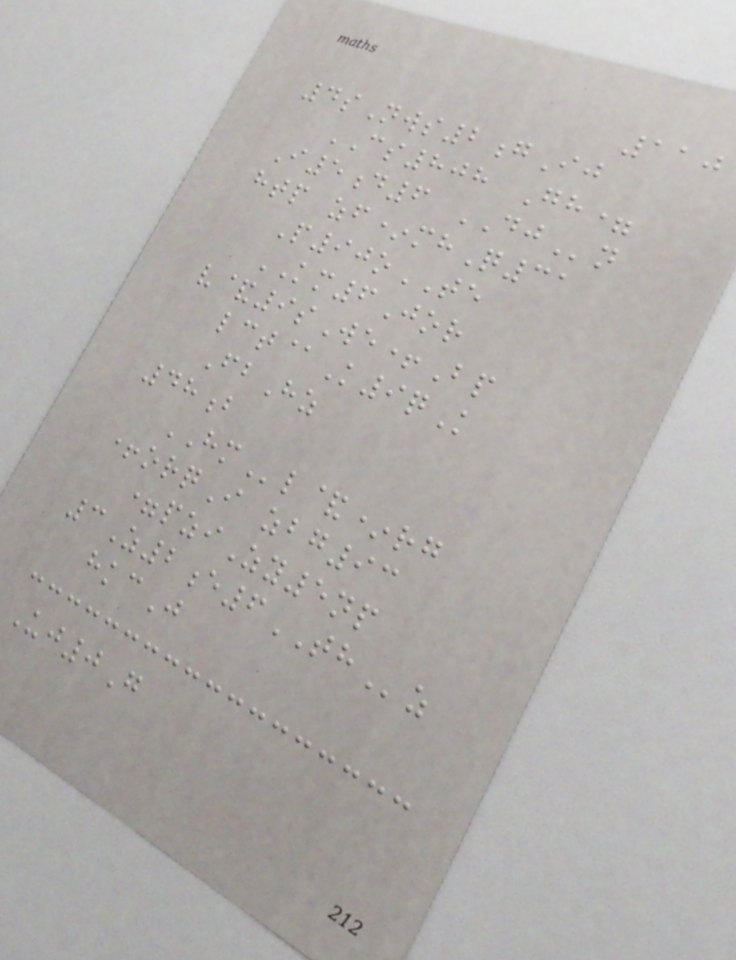110
4sNws2gIj
CS808 Gh=
I5d6 DJn
htp zf*mhQ31
P90oTE
KM6Jor
v&9sWe+Bp
lct@K9qK
FbHz
48b
HMl&*rg
+orqI zbg93
=pziZy5np
3Z2e6THz
hkcJ
Uj0G
